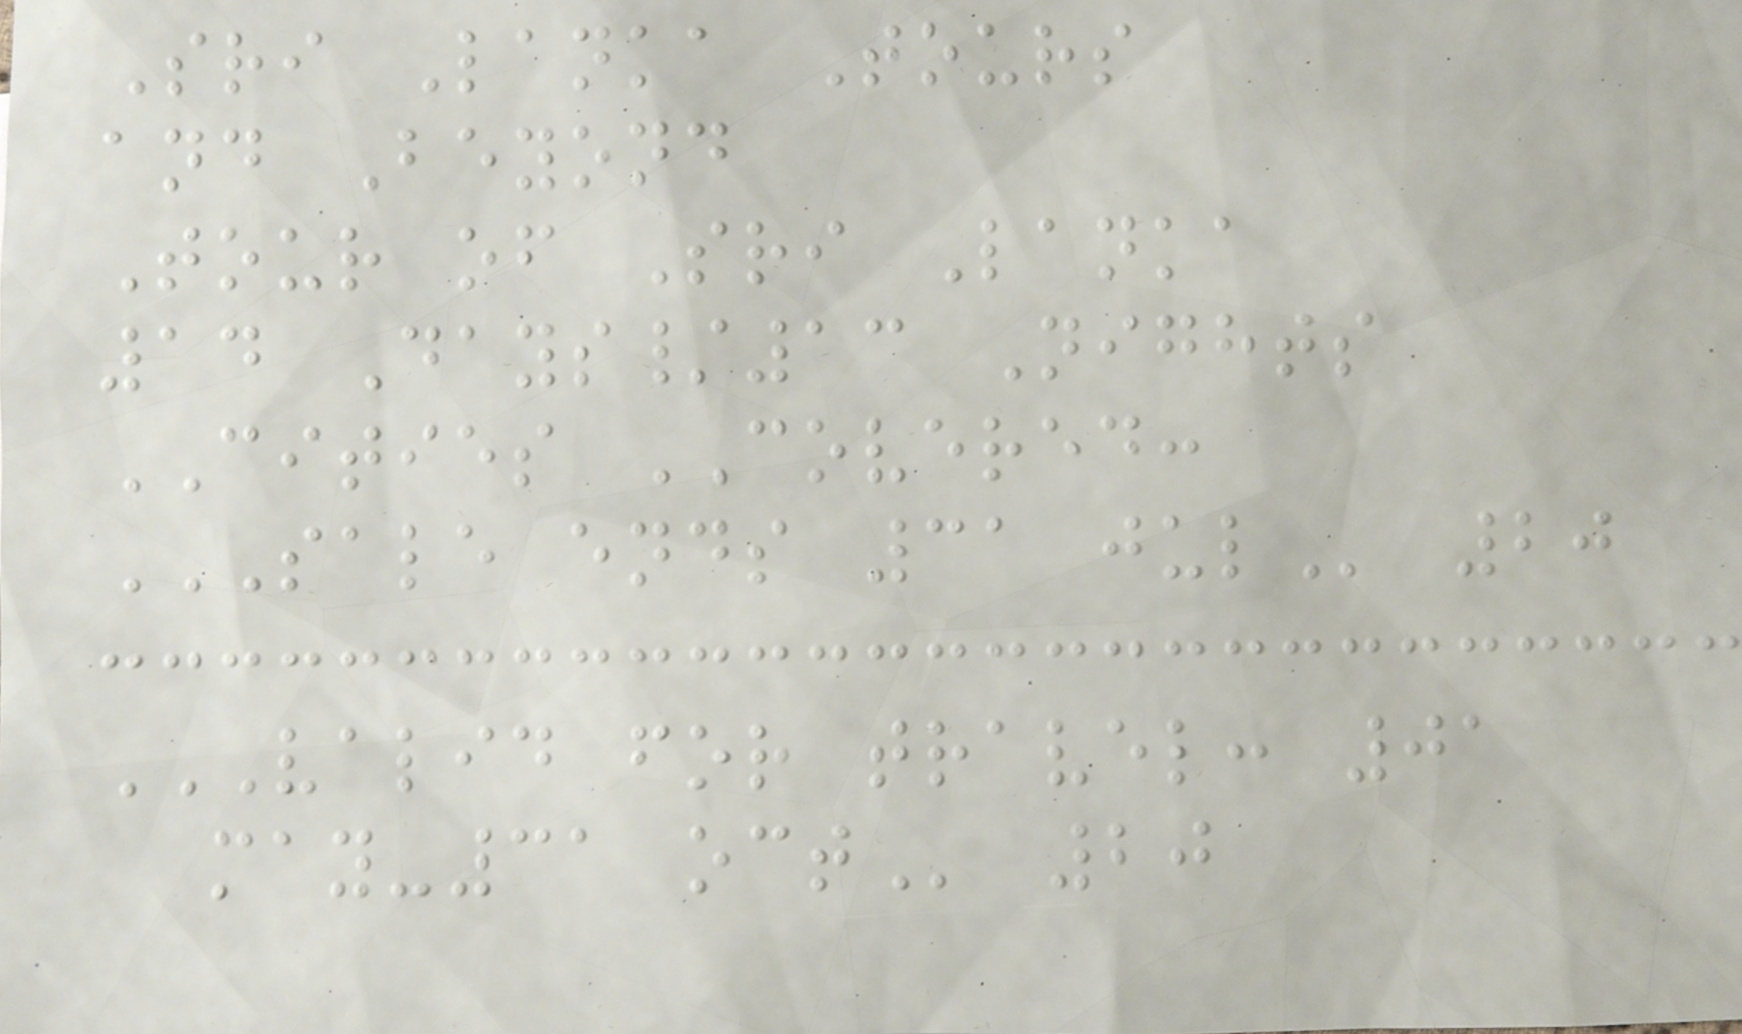Sri Lanka Tours
and Beyond
Tour of Sri Lanka
14 Days/13 Nights
CITIES COVERED:
SALE ENDS 31 JUL 20
VALID FOR TRAVEL: 01
MAY-31 OCT 20
